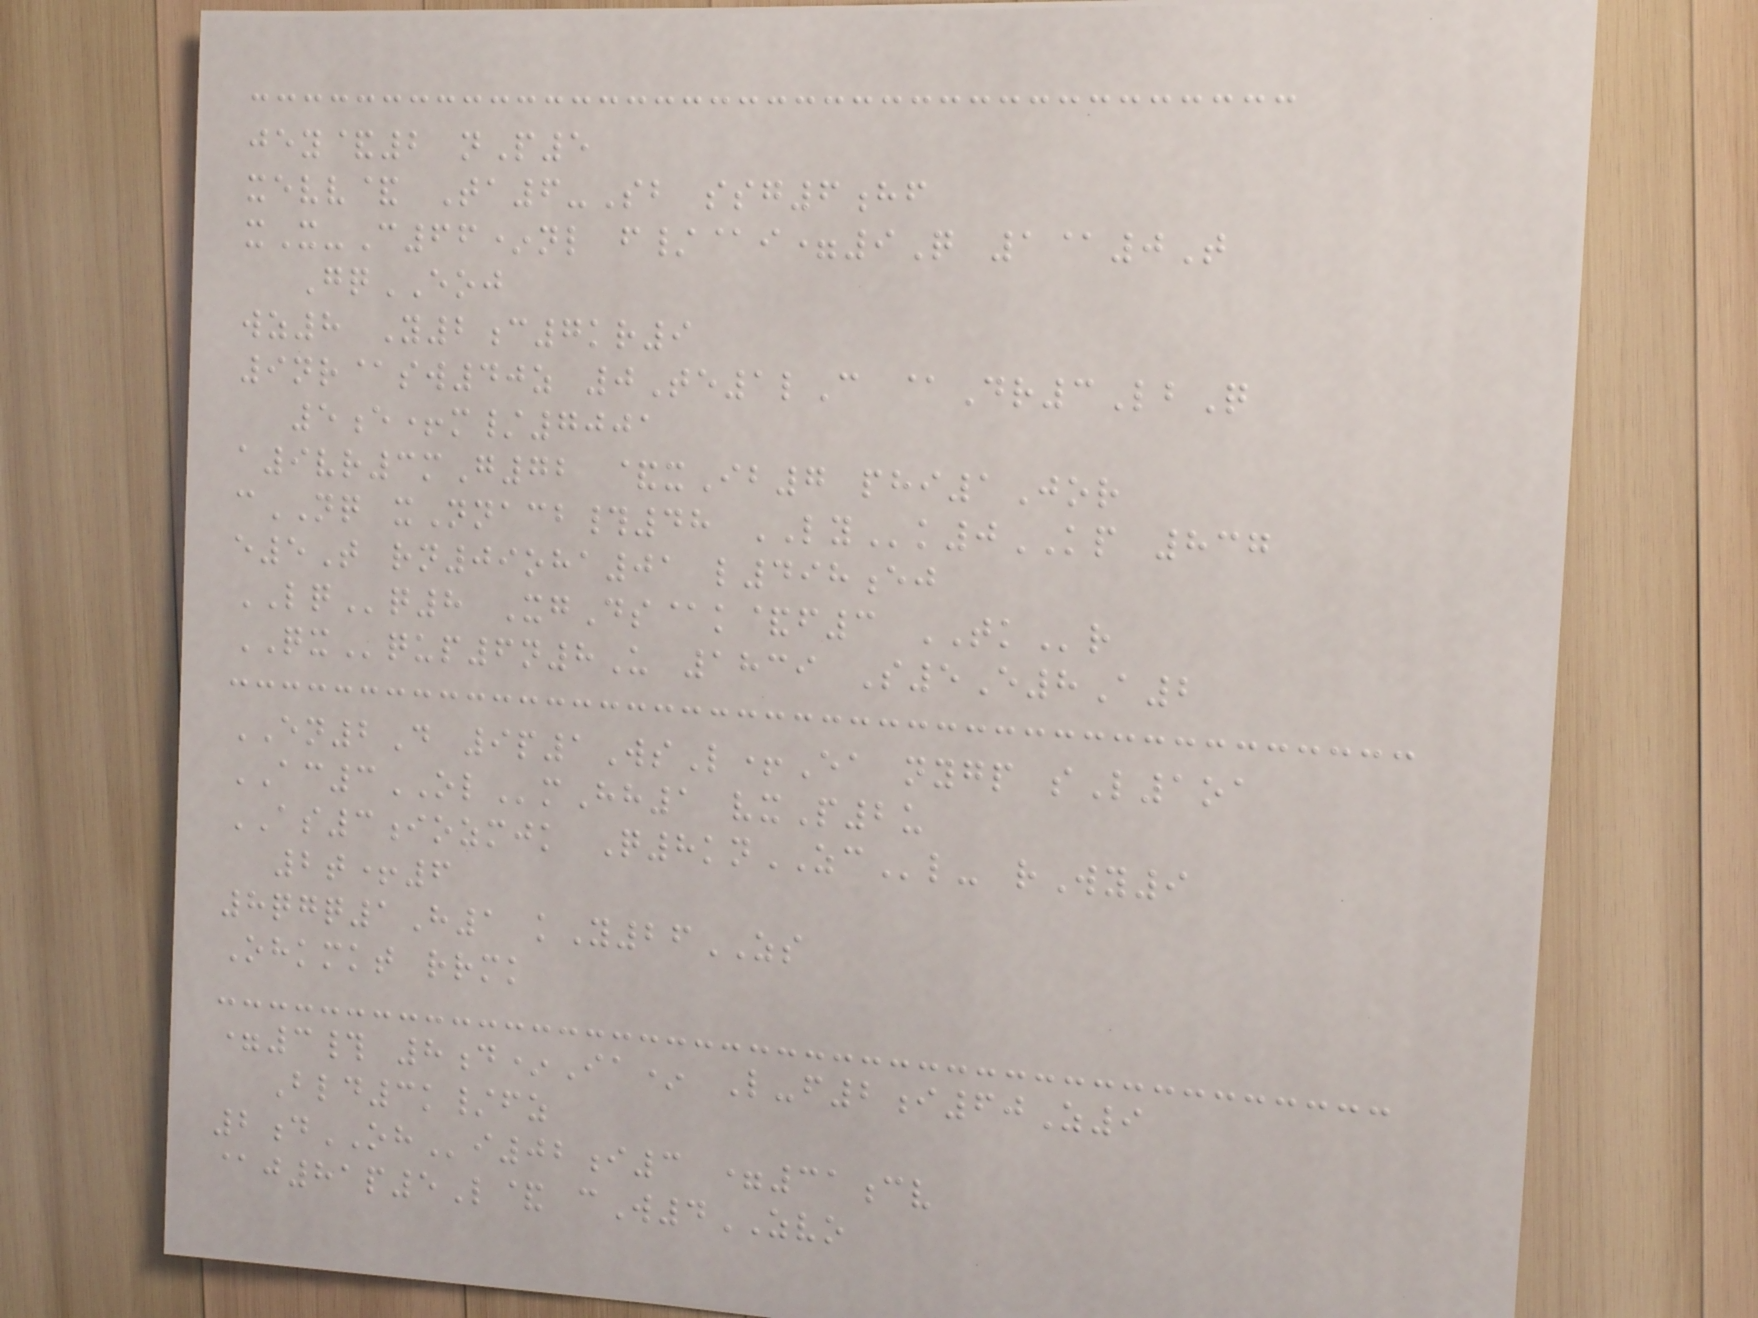jey&2 nP5
xevv& Ta6-Sb ssg6hf
xX-C66*nl f/@i=9Q 1@0T
GqEOJ
wz8 Y2c7kr9
9nr@sw40z 0Te1lC @Dr3LbQ
5e+m/7001
a9vr3mG72 &xIb7 phi1Jor
cNQ xNnacb#48 LYk0KP 837
e5T rn09oha01 l498ej
LQq8 XgDs@k&f3 TKr
QXqup6n8U 1839 S5E8A2
EN2D 9p1WsL+Ea nygp sL1oa
AC3OLmHh1 vxP2u
AS3iozmjk Q8knZCl- rWy9
2t+6
8qgq1H1 kY26ZS
Ohkmkt rrmk
=3# 8d*Ia* L-f2i60Z9
Bld3k/fz
2dOHi02i3 =31cv
@j81p5L& cW4ZVO
